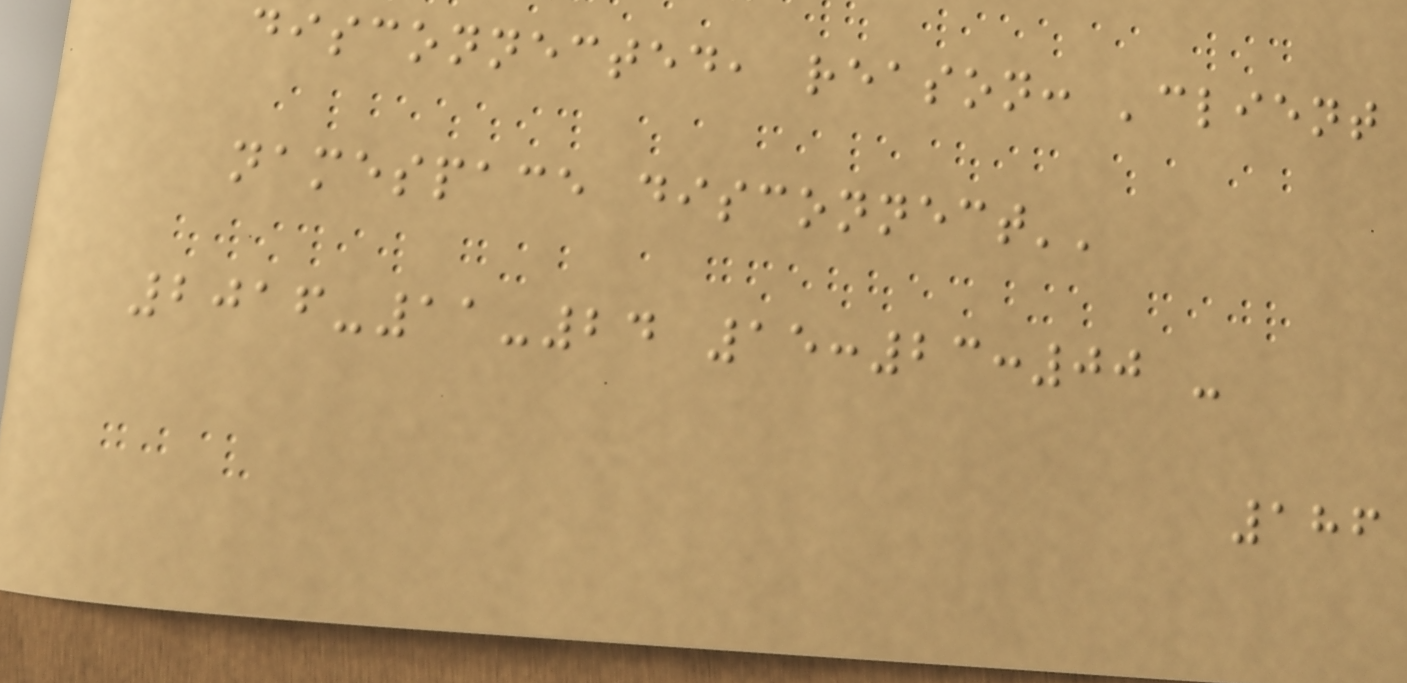disconnected, reason: 'client
namespace disconnect''
2016-11-24 15:23:00 -
186
